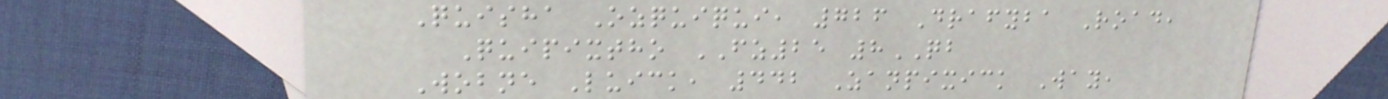Quisha Ozquiqui, 726 Drafyba Road,
Quipixtho FZ25 8QB
Wobne Luick, 442 Zanpixick Way,
